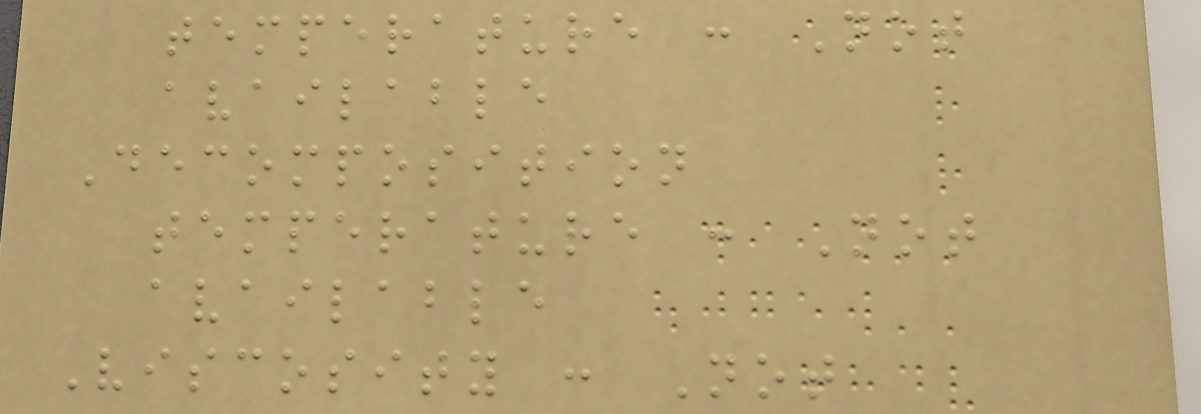temperature : Not
available
Decomposition
temperature : Not
available
Viscosity : Not
